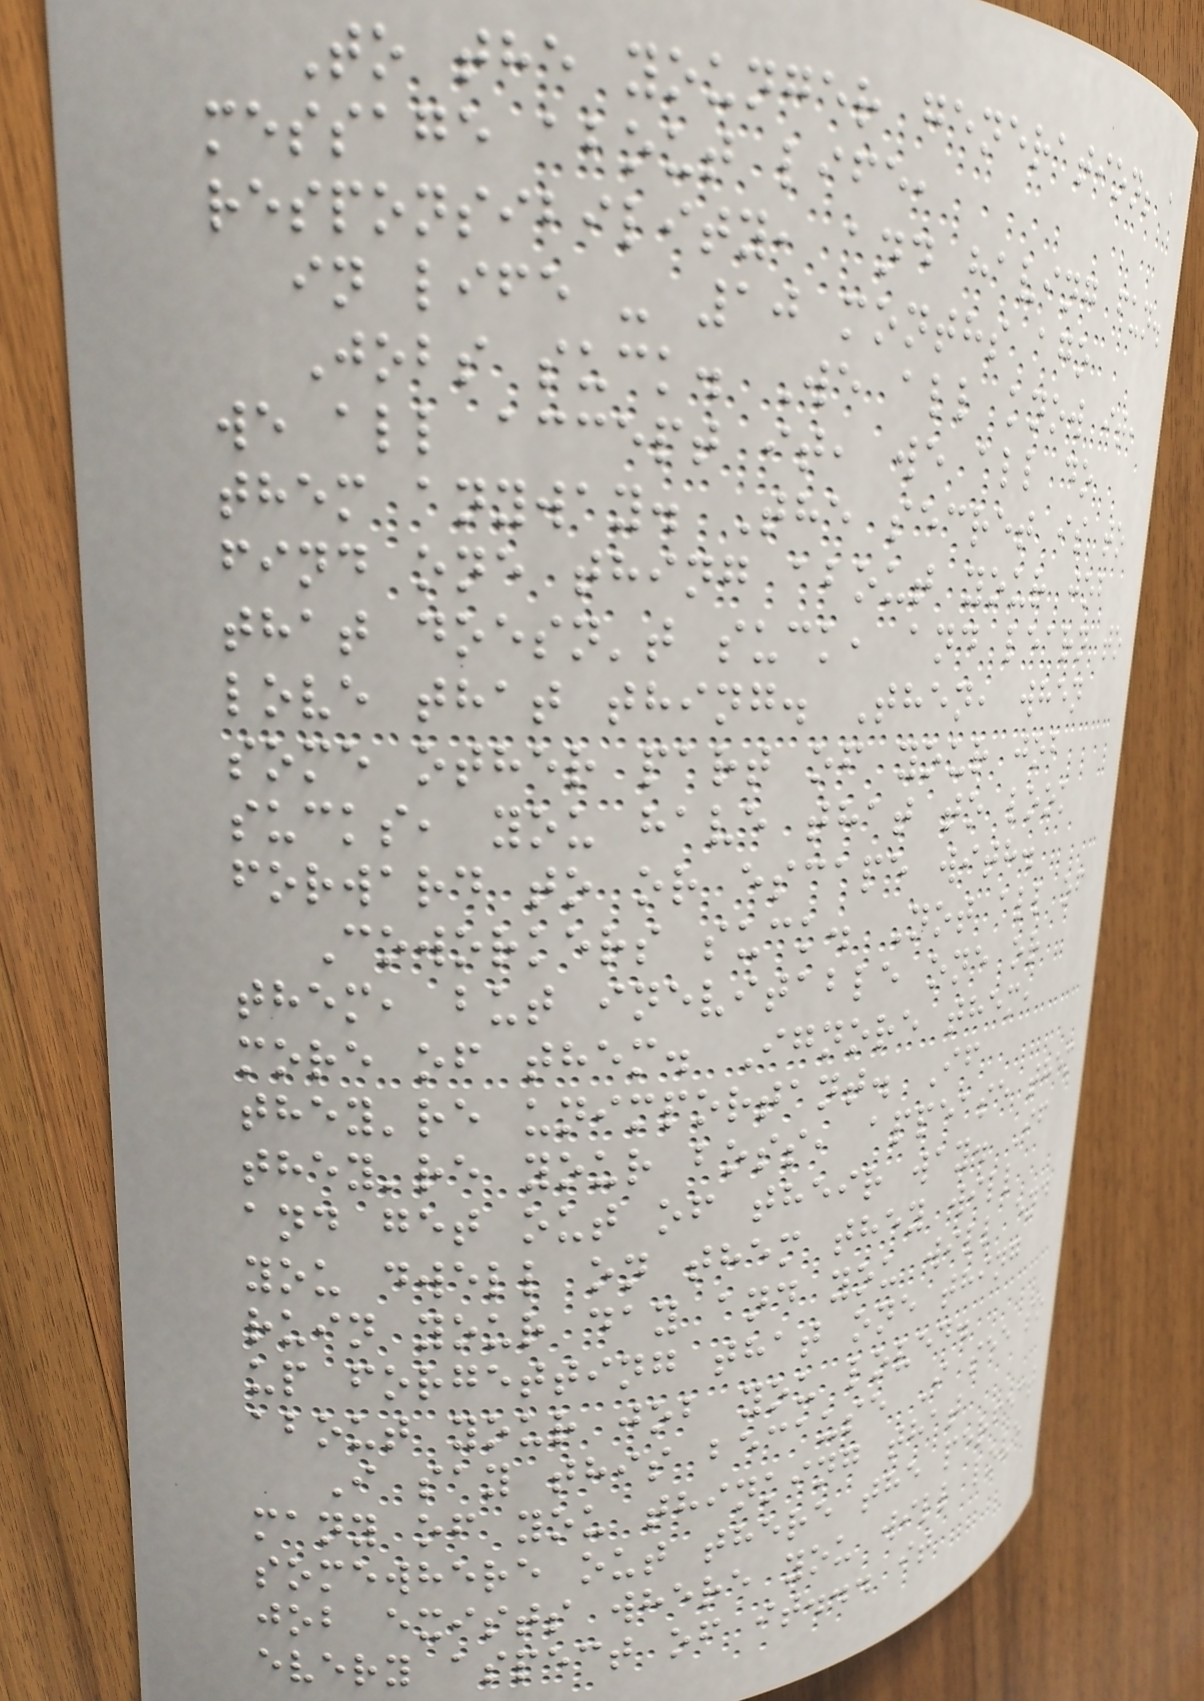To the younger generation; a
message about life,
responsibility, and having fun.
in life - 10 months ago
Jobs suck. We all know it,
we all accept it, we all do
them anyway. The secret is to
find one thing about your job
that doesn't suck, and learn to
love that thing. Then, when
some other part of your job
sucks, you have that to look
forward to or escape with.
Coworkers suck. Not all of
them, but inevitable one or
more of them. Ignore them,
they're unimportant. If
they're your boss, appease them
and get out of their way. If
you dwell on them they will
ruin your day and you will end
up forgetting that one thing
about your job you loved.
I say this because I see so
many of you thinking that
somewhere out there the perfect
job exists where you will love
every aspect of it... it
